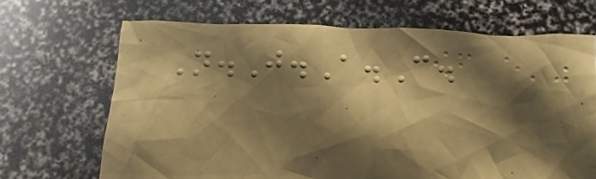N.J.A.C.
